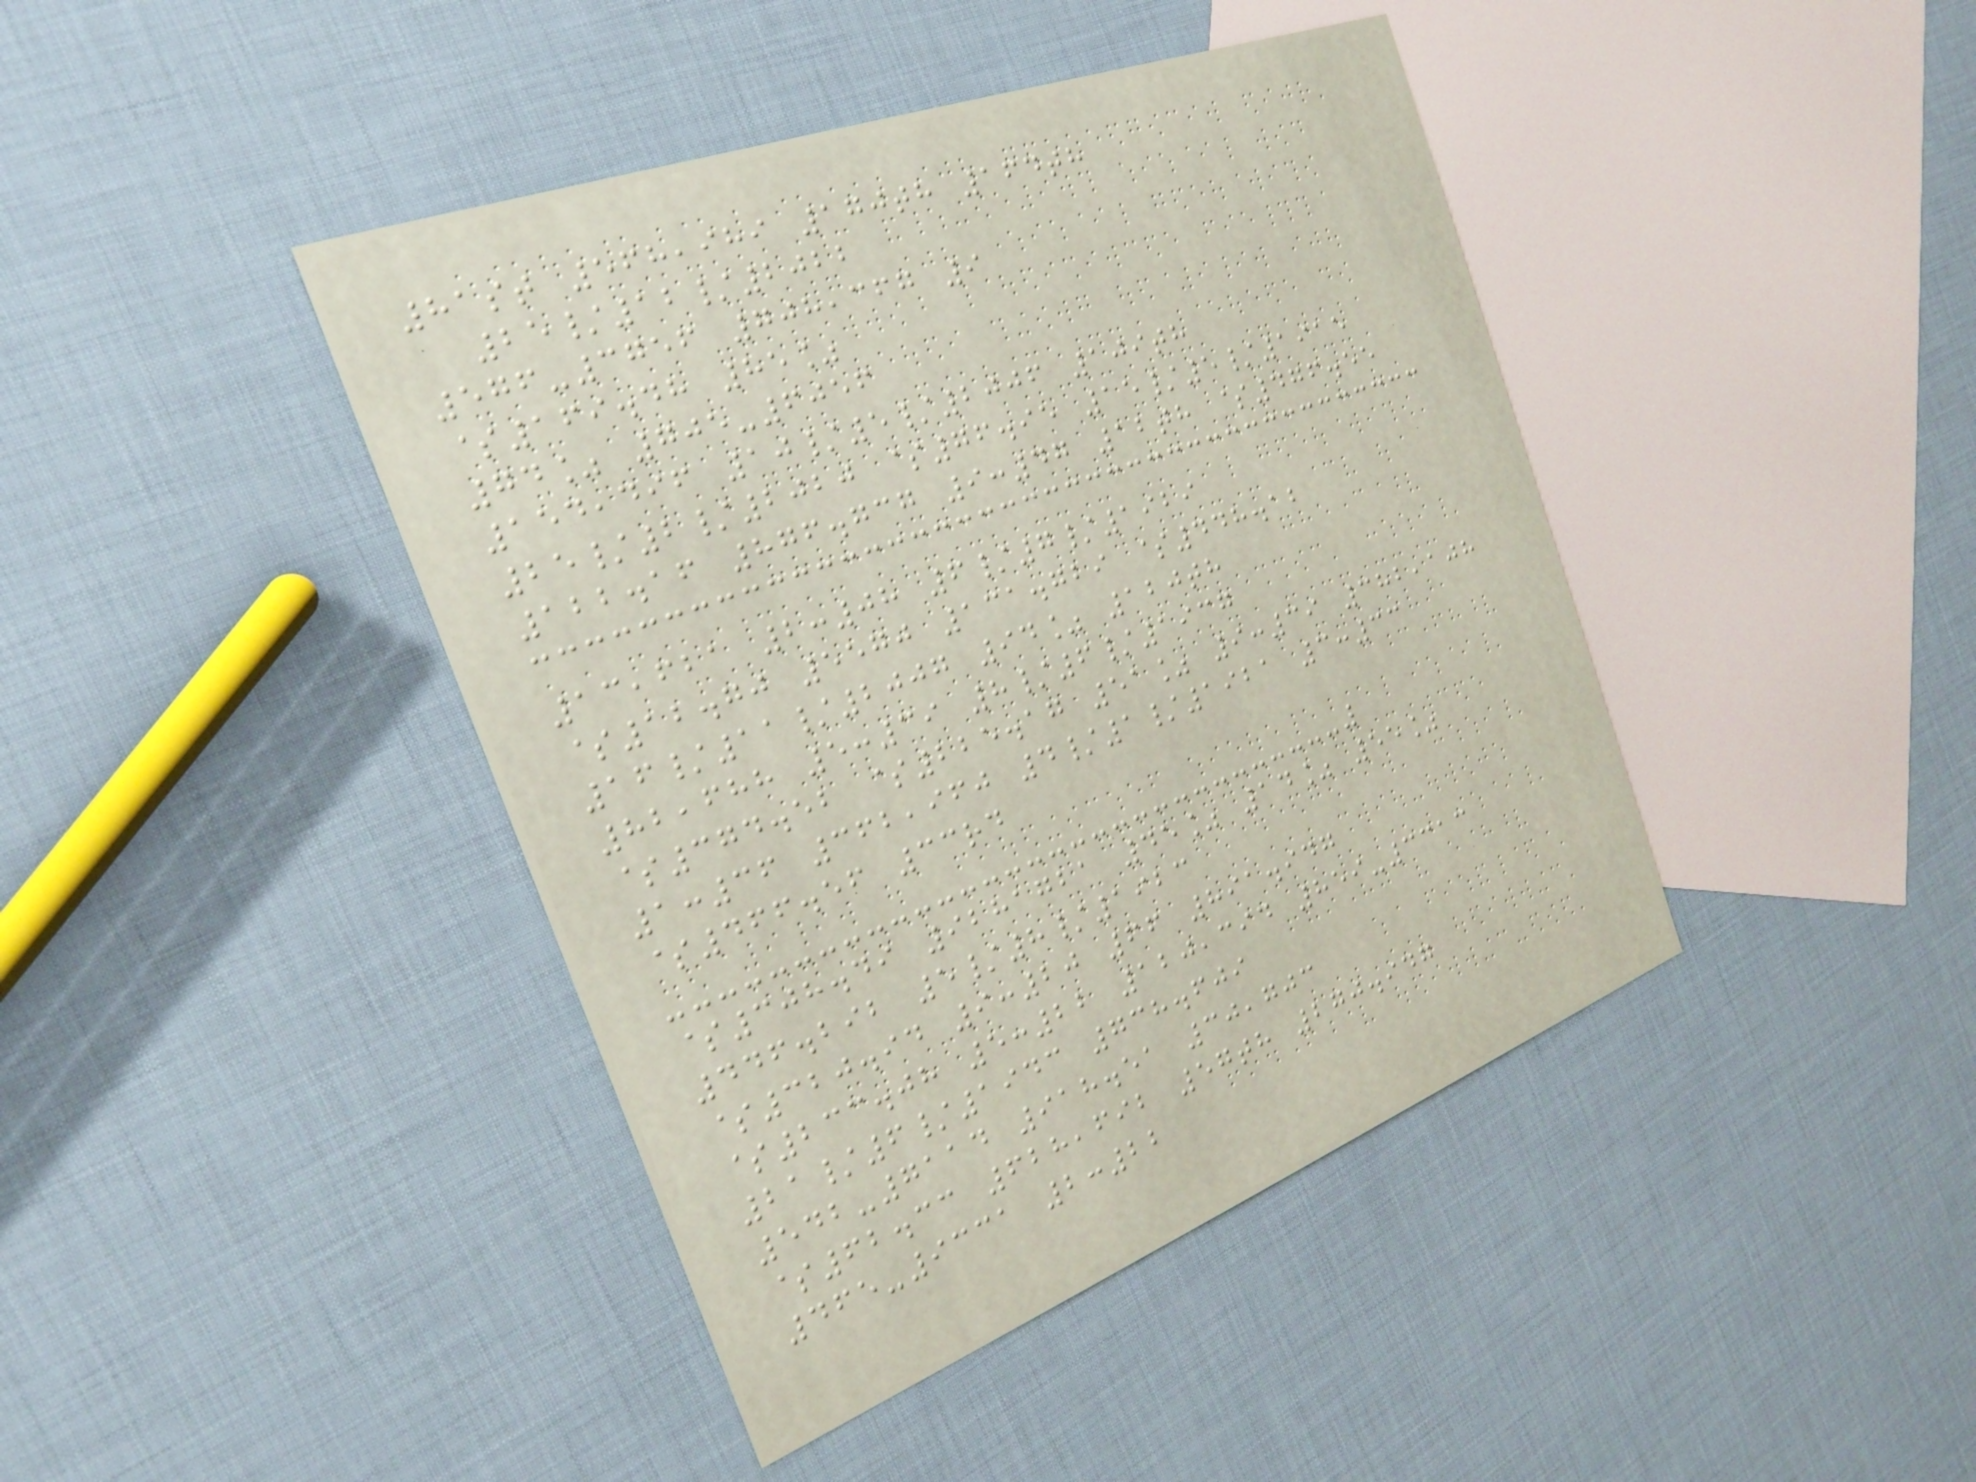81st 568,989 170th 164th
25/12/2022
576-3756 708,367 9
$169.48 85%
74% 705-6056
154,496 10/5/2006 109th
25/2/2020 $76.95 15/5/1915
122.16 876.737 9:47 12th $476.55
13,621 2:08 6/7/1929
$12.70 5570 131.729 $448.12
16/11/2007 94% 120th
82,688 5:39 8/6/1937
$374.52 $225.17 51% 9:39 382,108
1:36 362,960 4/1/1921 3:33
$466.56 33rd
$308.49 9281721 45% 14% 55%
446.292 5/8/1923
$320.94 9:20 66 891.947
$233.08 5:22 120,394 859-3313
21/6/1943 738.609
542-7114 918.51 30,703
$62.33 628,692 57th 270.947
465-9331 2:22
